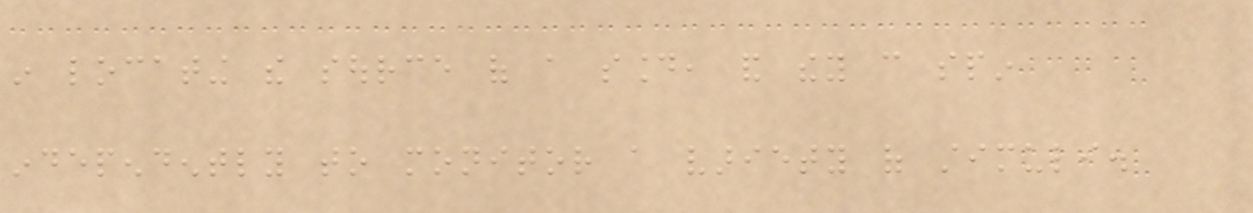in locating the source of a sound, and they can spin
independently to monitor a variety of stimuli.
